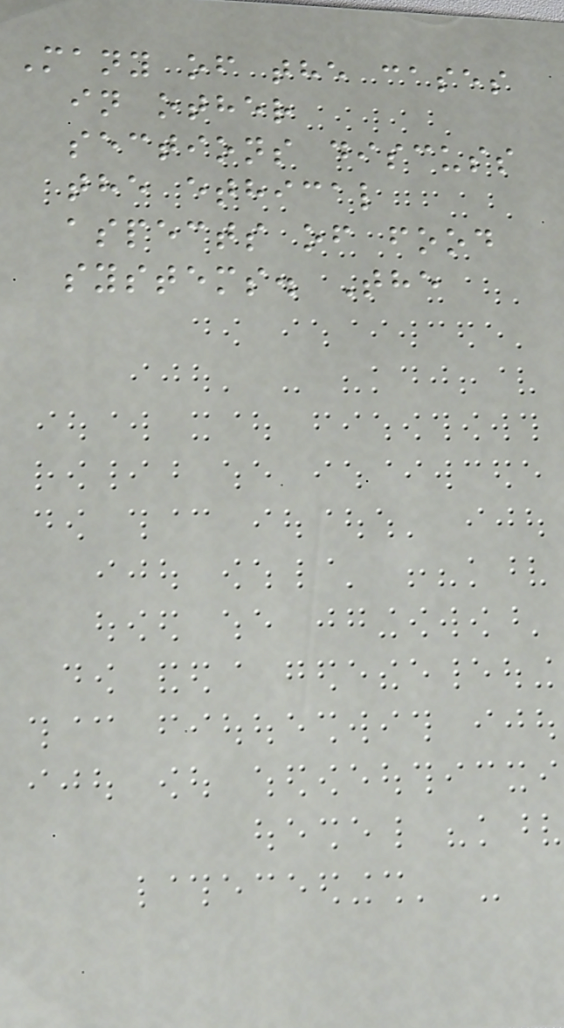Many of the cases
in other
sections discuss
the ethical
aspects of food
systems. The
